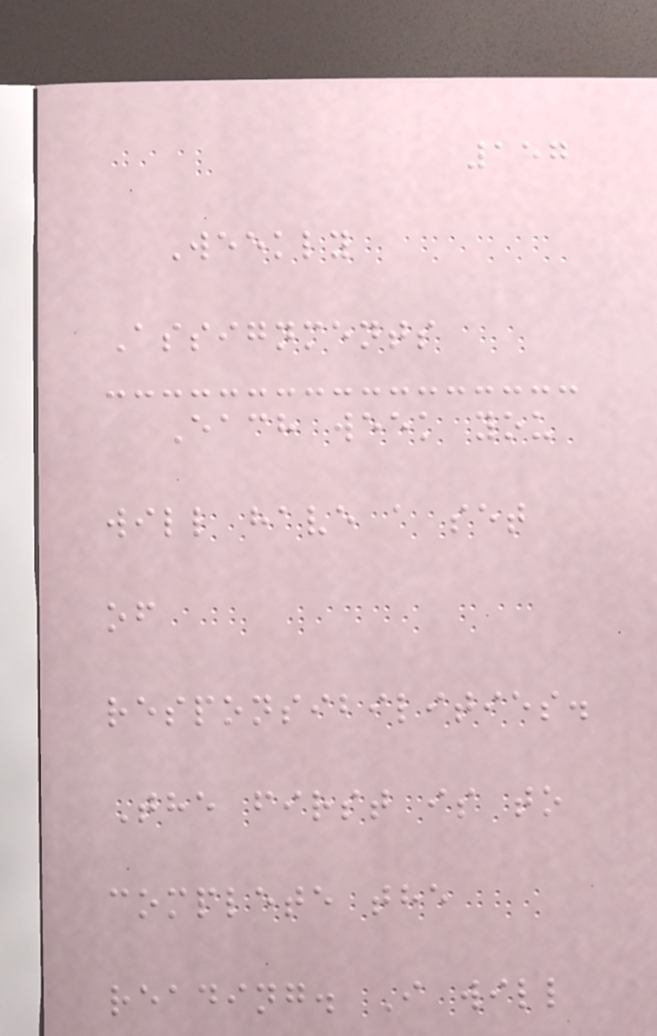157
Weekly
Assignments
Each week you
will have a set
of
responsibilities.
The first is to
complete the
reading. I will
